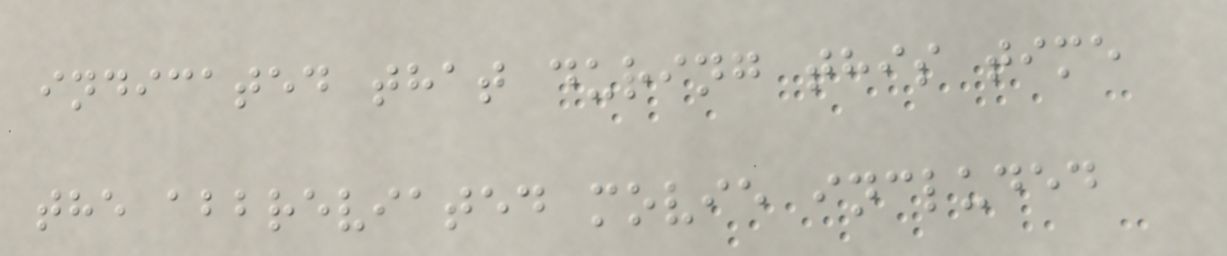indicated that during this time
the abbreviated movie included
